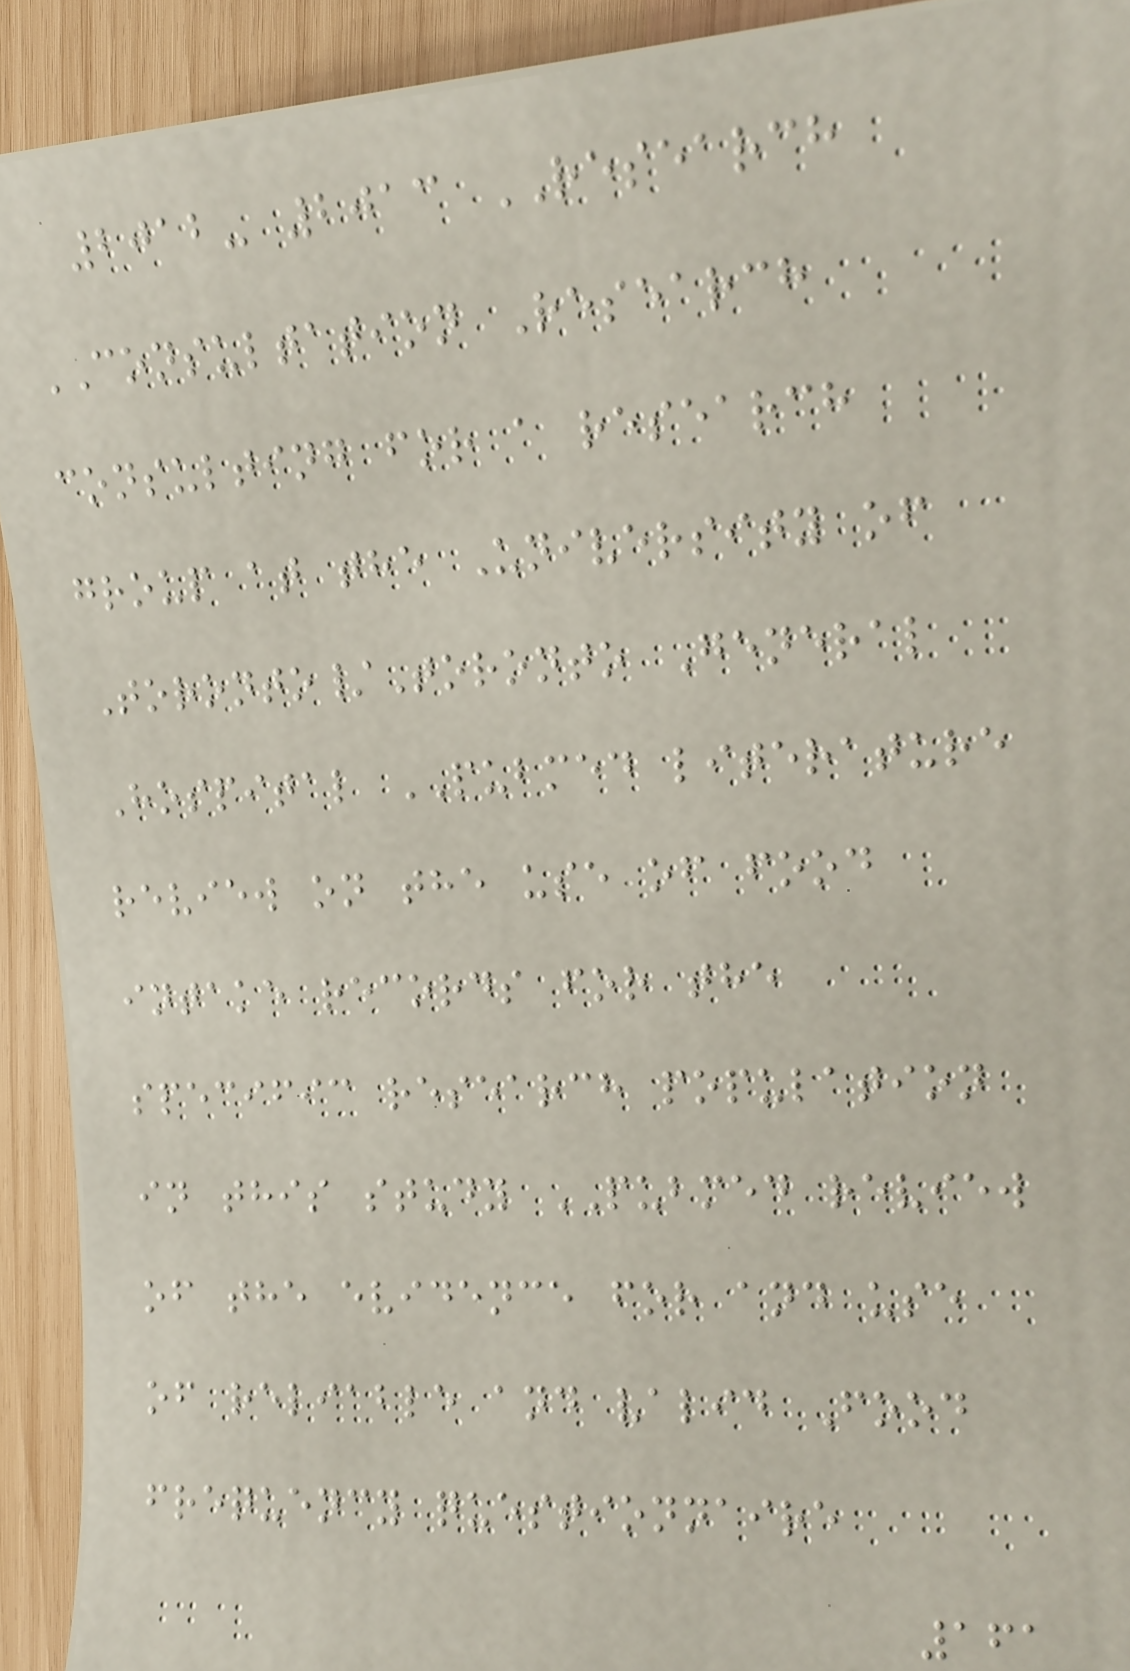2012- 2013 RESEARCH
CONSULTATION Research
consulting for a research
group at the University of
Toronto/Toronto General
Hospital PUBMED literature
review on the use of food
intake records for the
specific research population
in this study PUBMED review
of the evidence for and use
of reliable and valid Food
frequency questionnaire
161
